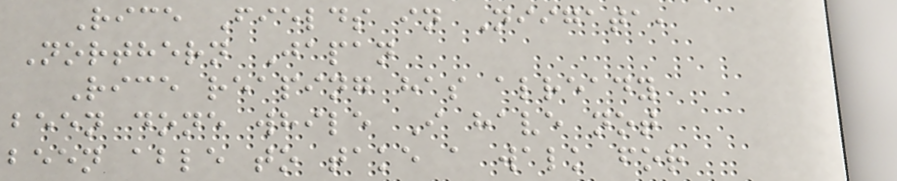Rice Fields in Niigata,
Northern Japan
Rice reaping has already
been done while I have not
been able to take a walk for
